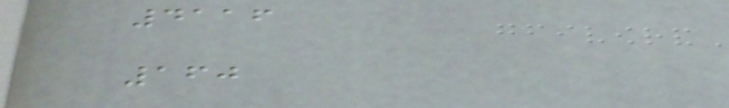4116
160
